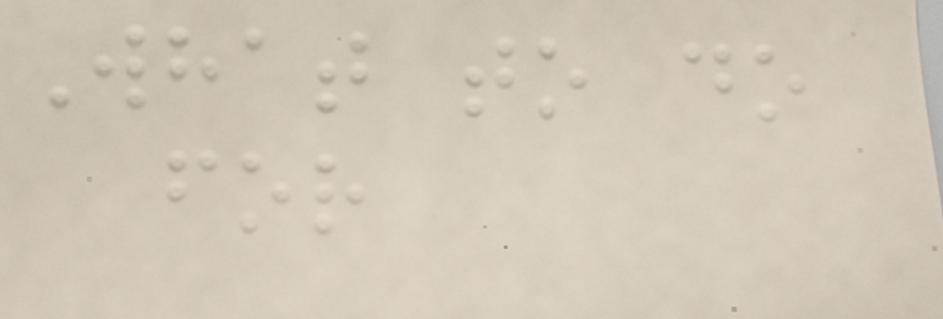What to do
for
